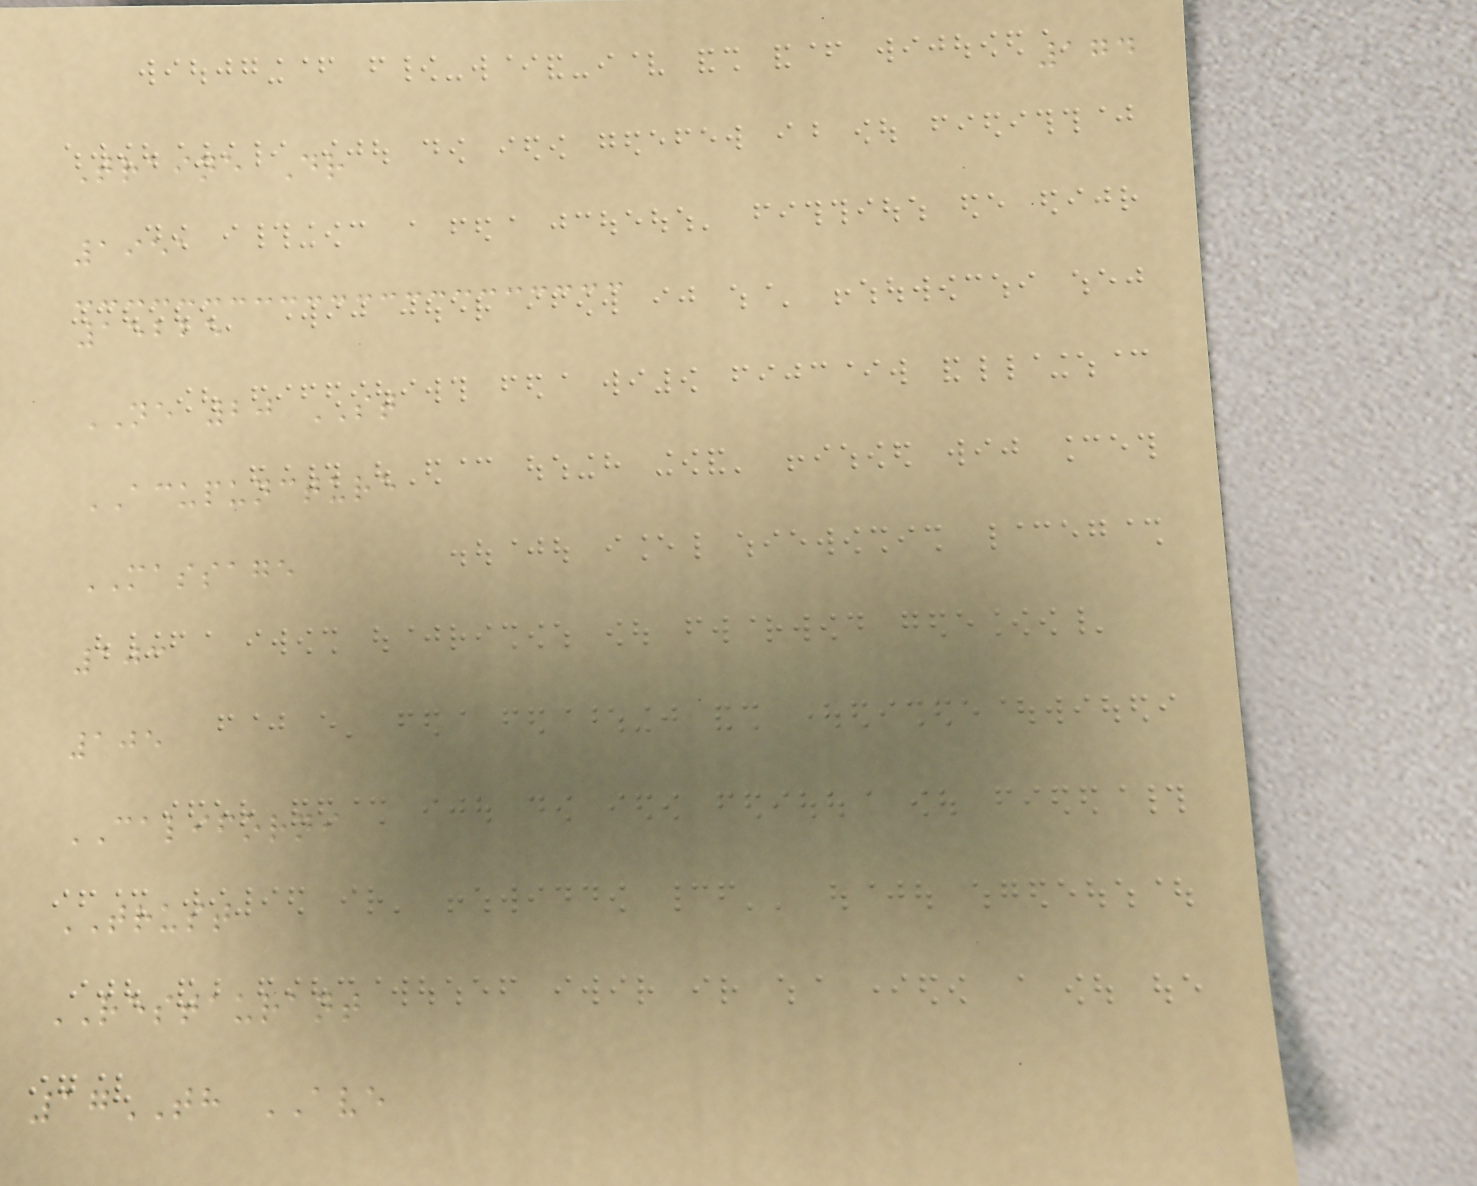174
Traine Dr
1951
15225
NE 20 ST
ACUPUNCTURE
MASSAGE
103
105
CALIFORNI
TRUST
RESTAURANT
17TH AVE
